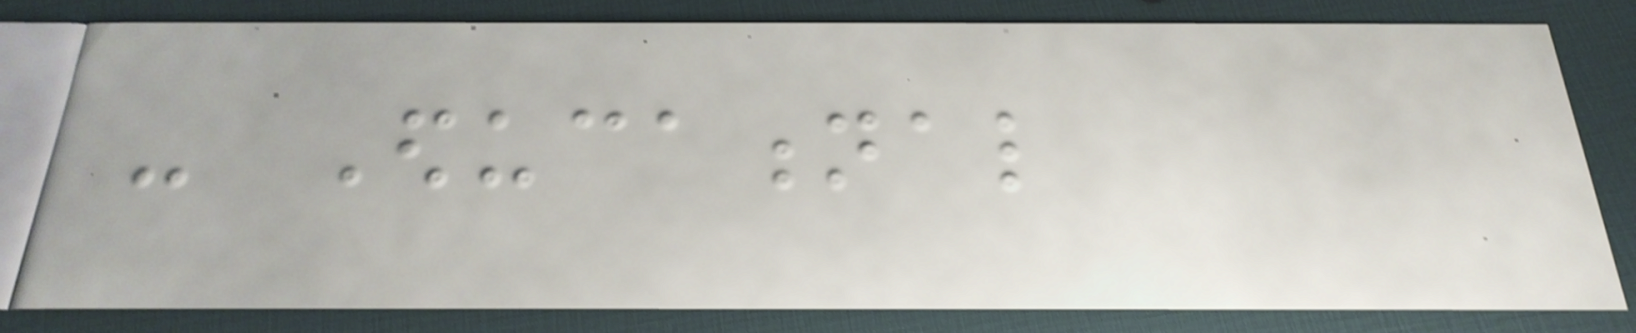- Educational
